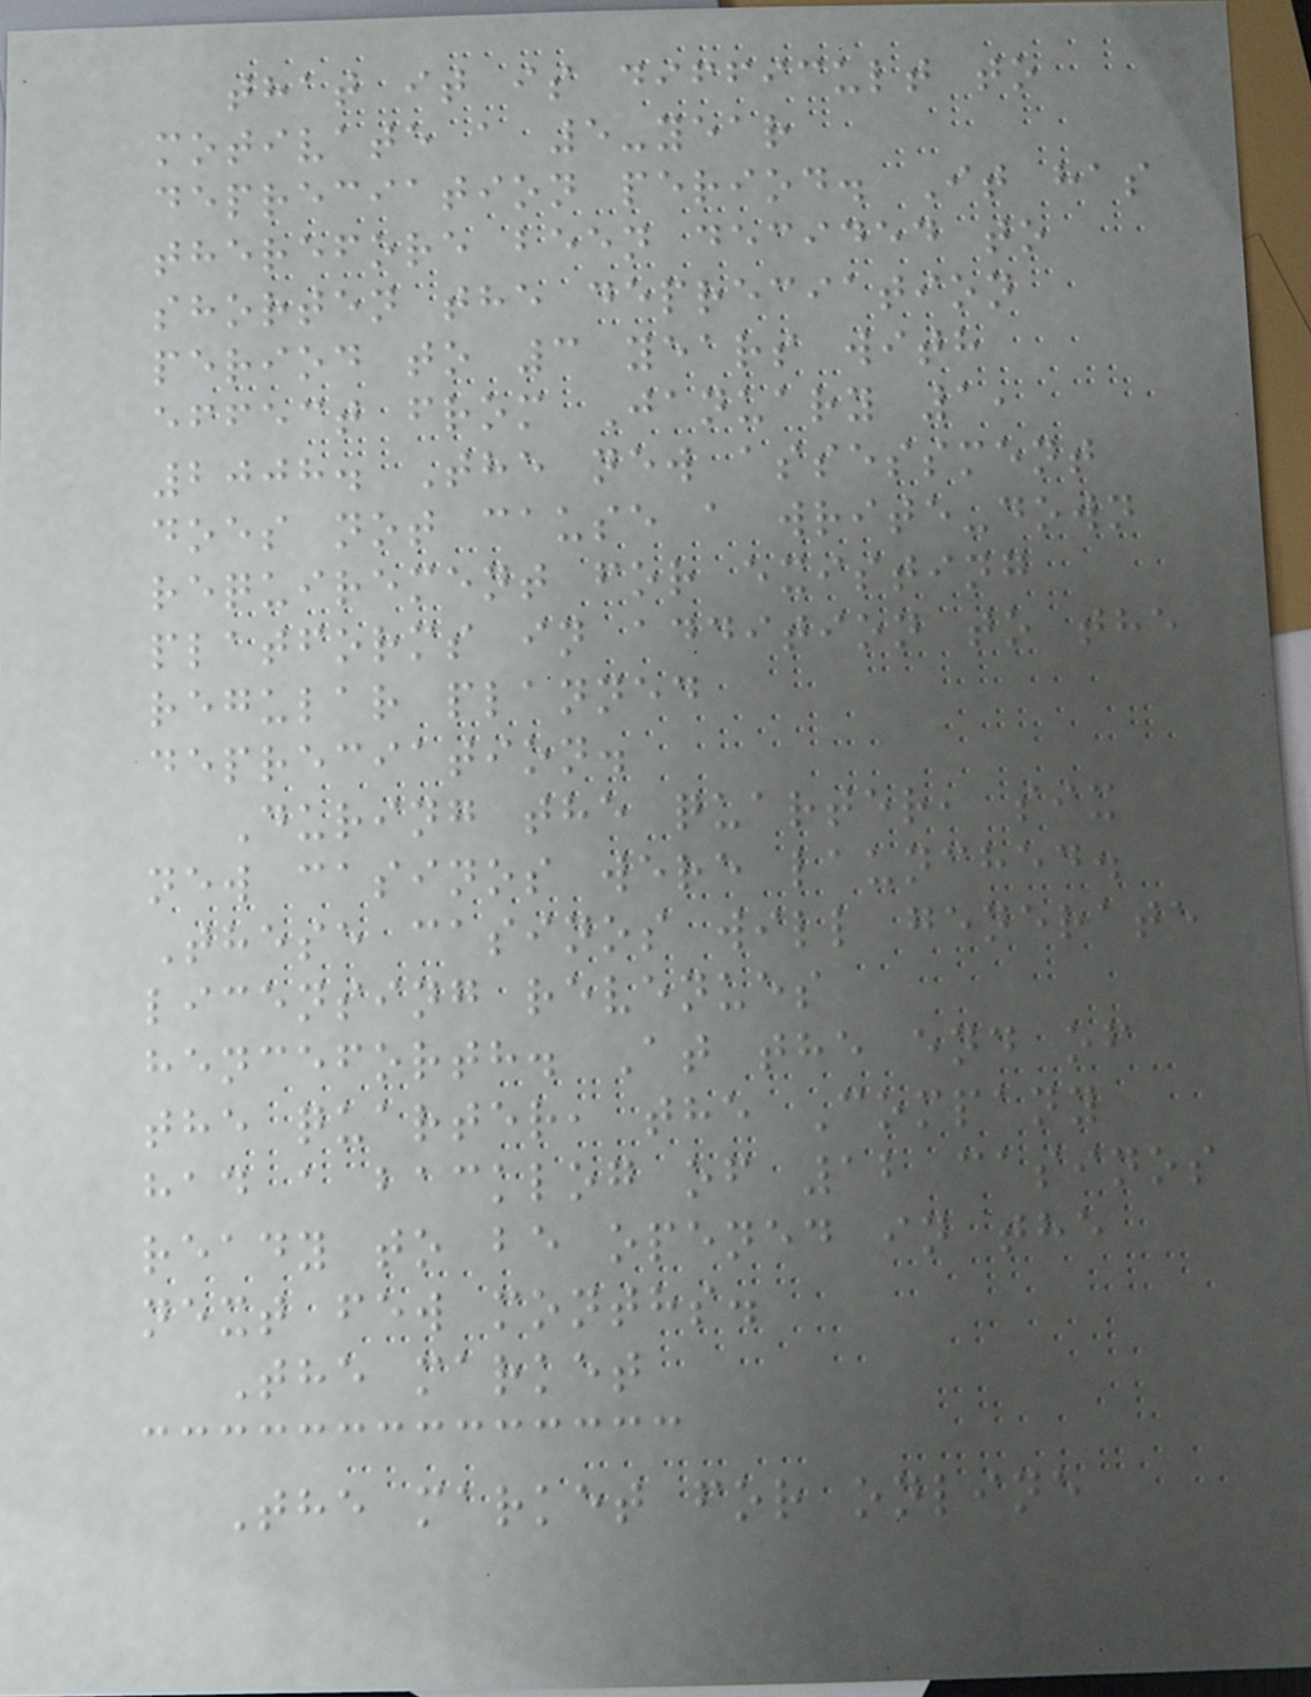that it is difficult to
motivate a 5-year
depreciation period. It has
therefore been decided to
shorten the depreciation
period to 3 years with
effect from January 1,
2008. The new assessment
does not cause a write-down
requirement for existing
platforms in addition to the
regular planned
depreciation.
During the quarter, six
new casinos were launched.
These casinos will generate
licensing revenues
henceforth. At the end of
the quarter, the Company
had a backlog of 12 casinos
ready to be opened in the
next few months.
The market
The market for online
